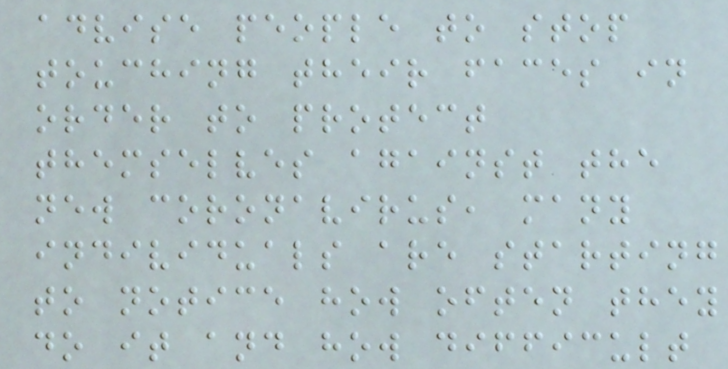advise people to stop
touching their faces in
order to protect
themselves against the
new coronavirus, many
individuals are starting
to notice how often they
do it and how difficult
